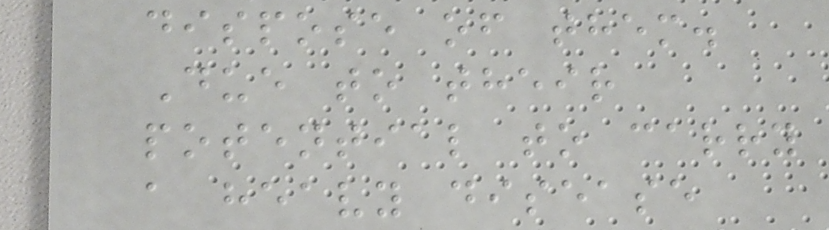dispose of them.
Due to their
potential to carry
a heavy disease
